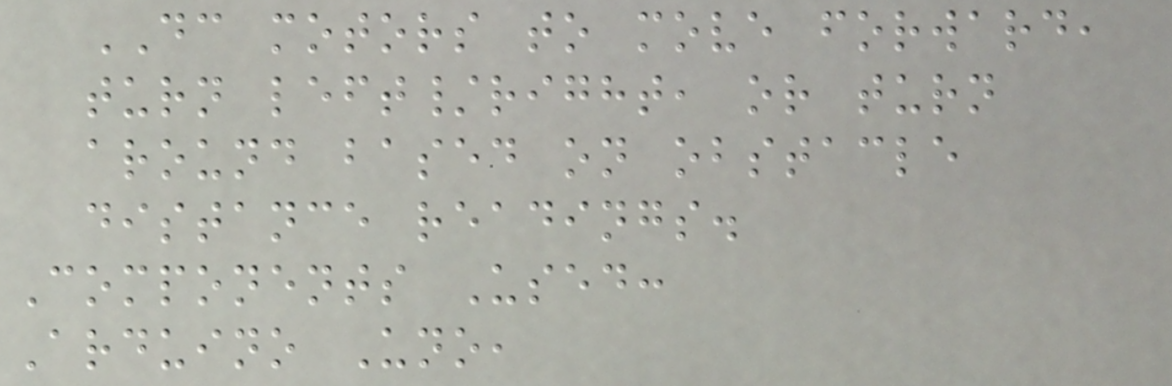DC motors to move forward,
turn left/right, or turn
around based on obstacle
distance readings.
Components Used:
Arduino Uno,
